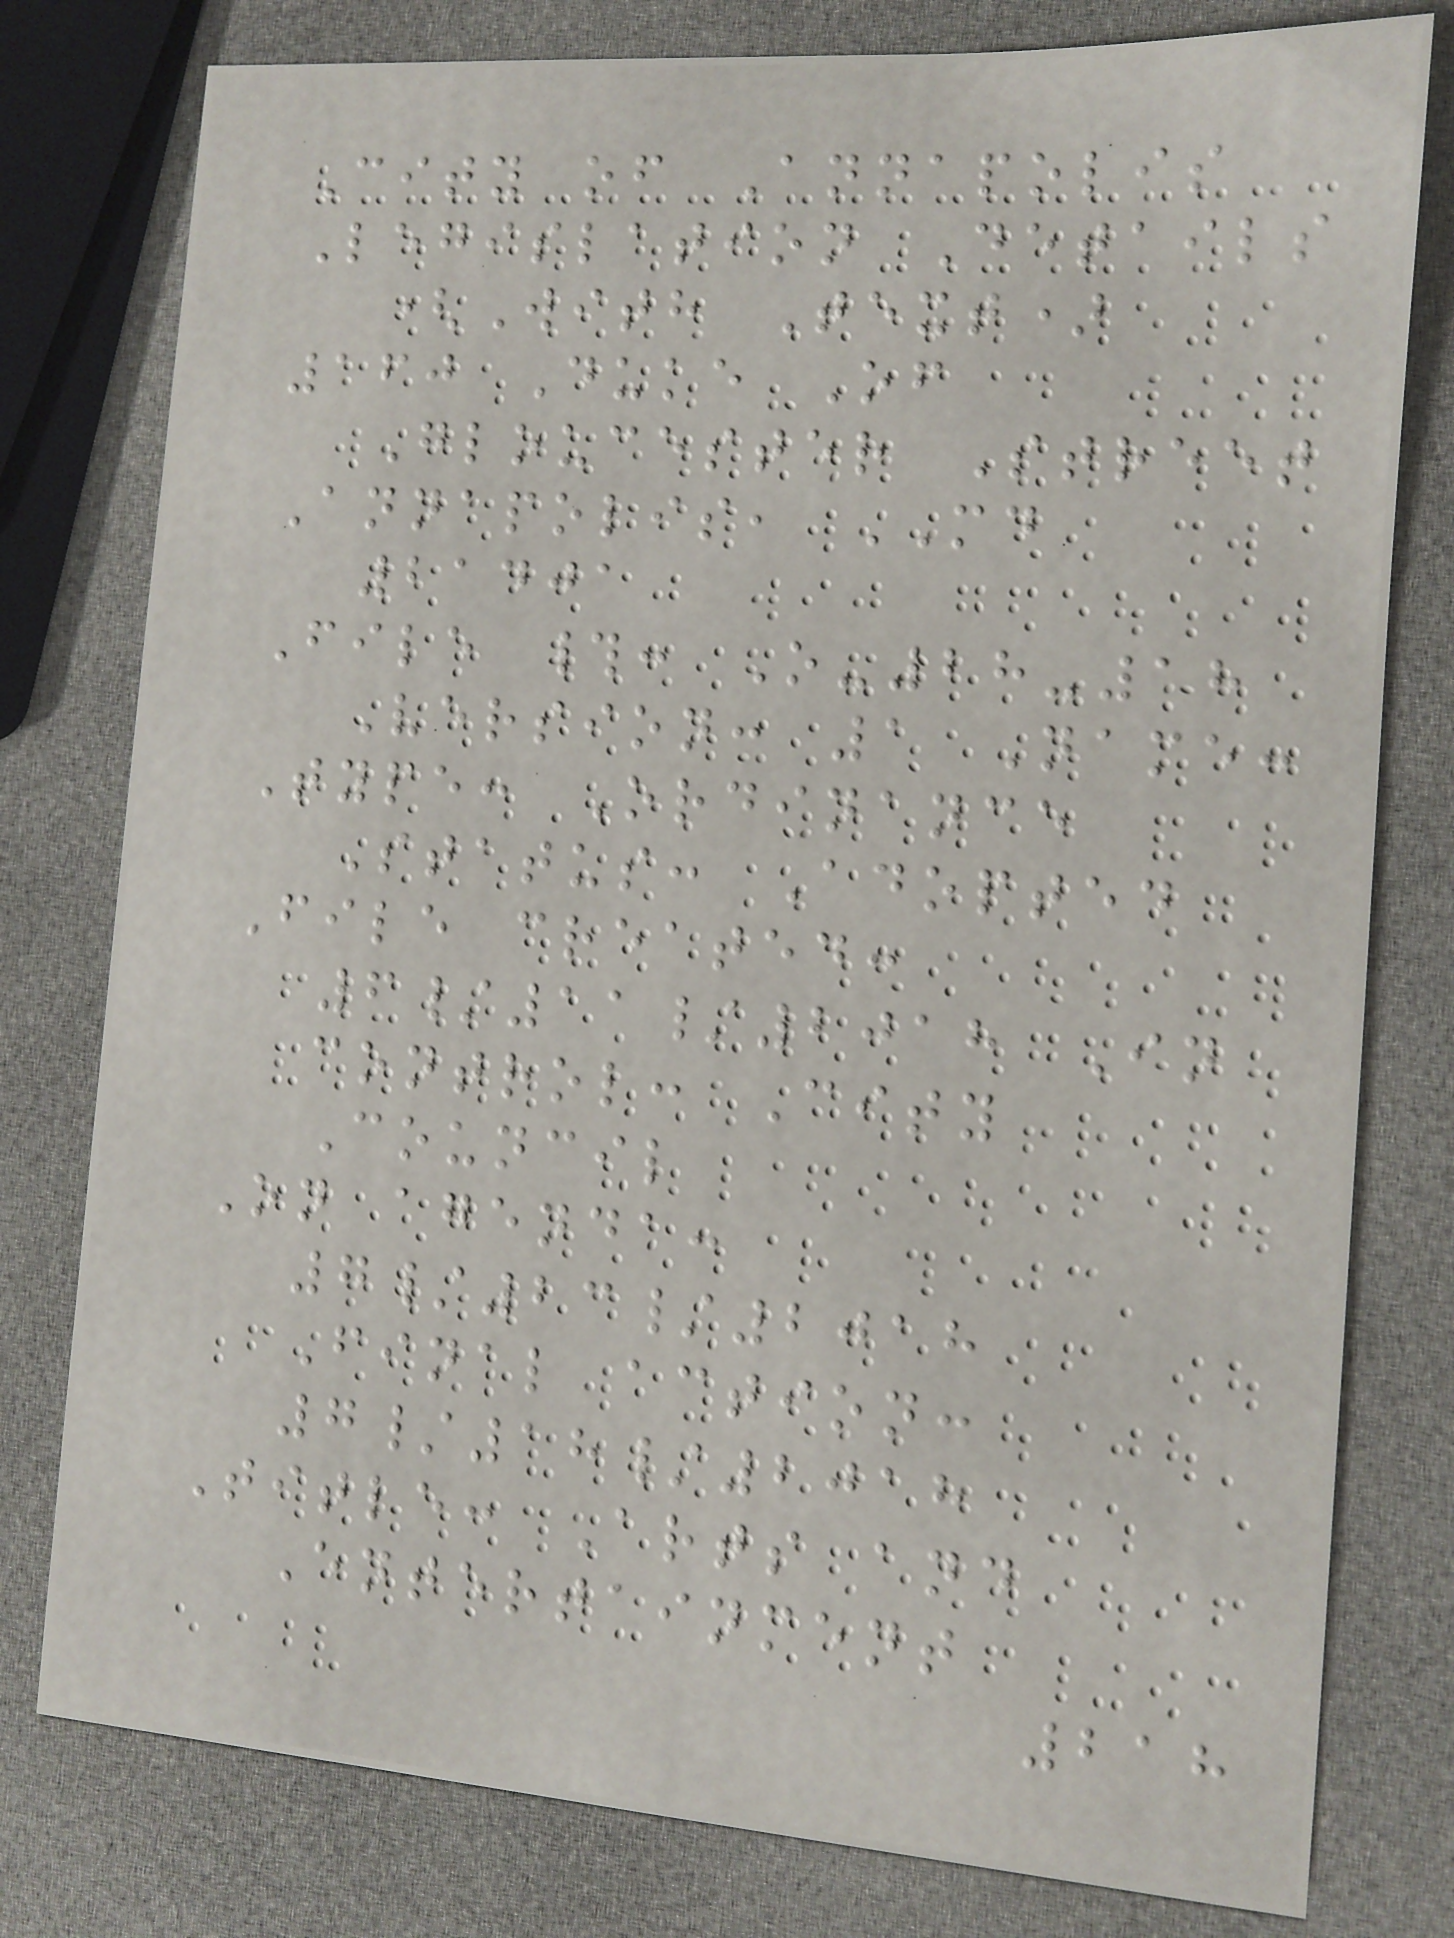City of Annapolis
Legislation Details
(With Text)
160 Duke Of
Gloucester Street
Annapolis, MD
21401
File #: O-28-18
Version: 1 Name:
Type: Ordinance
Status: Adopted
File created:
6/11/2018 In
control: City
Council
On agenda:
7/23/2018
Final action:
7/18/2018
Title: Arts and
Entertainment
218
